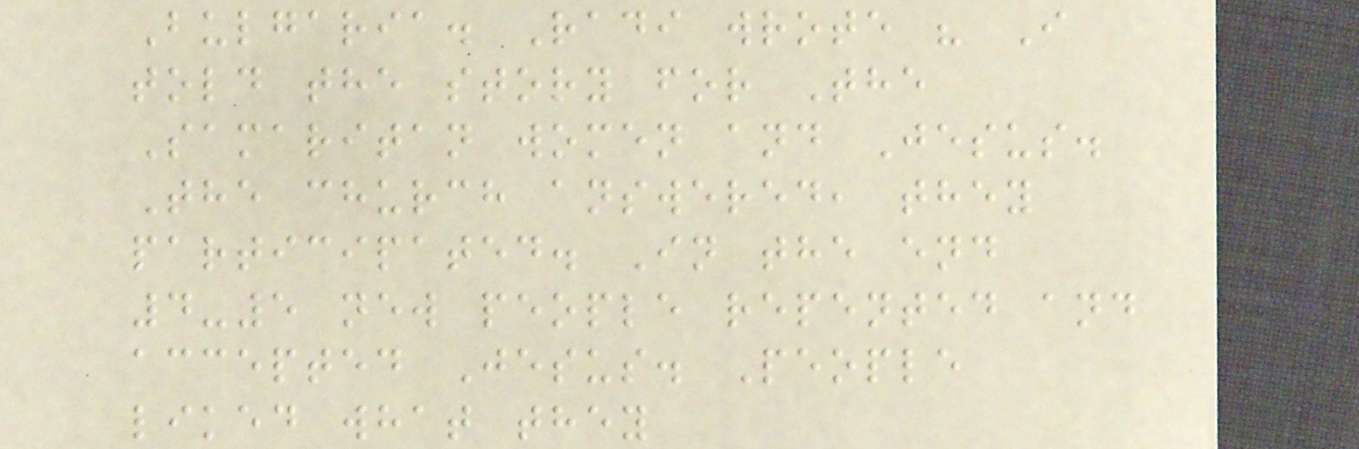Bulgaria. Radi wrote " I
told the story for The
Samaritan women and Jesus.
The church answered, they
participated. In the end
4-5 new people repented and
accepted Jesus. People
liked what they
